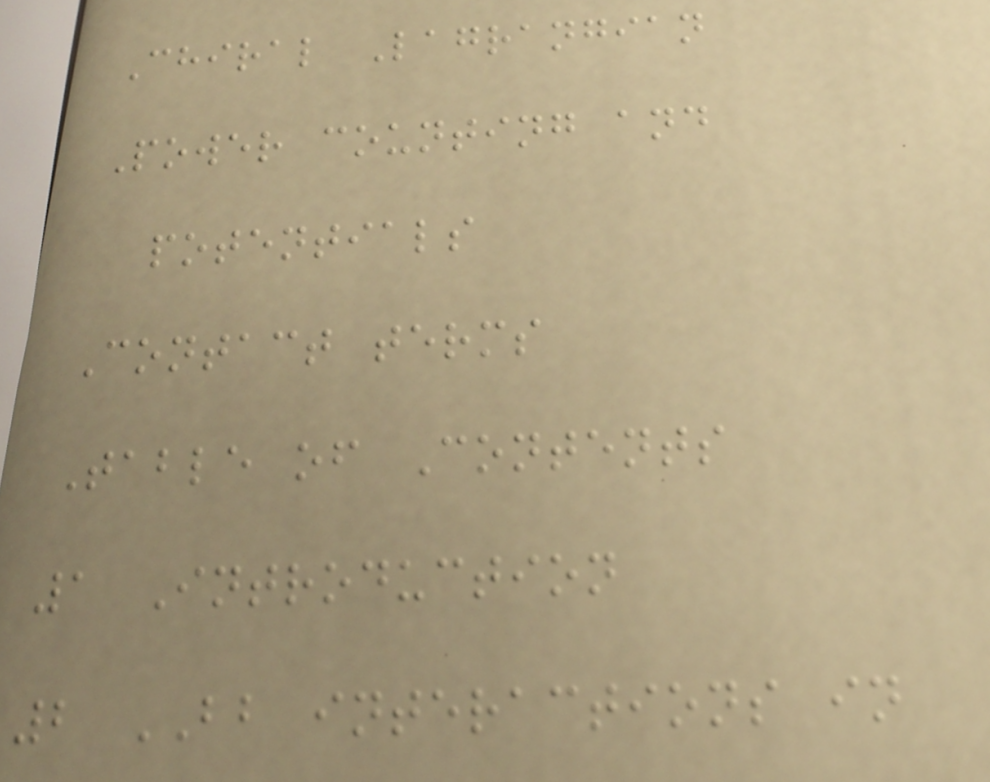Chiral Lagrangian
Power counting and
potentials
Contact terms
Table of Contents
1 Introduction
2 BB interactions in
